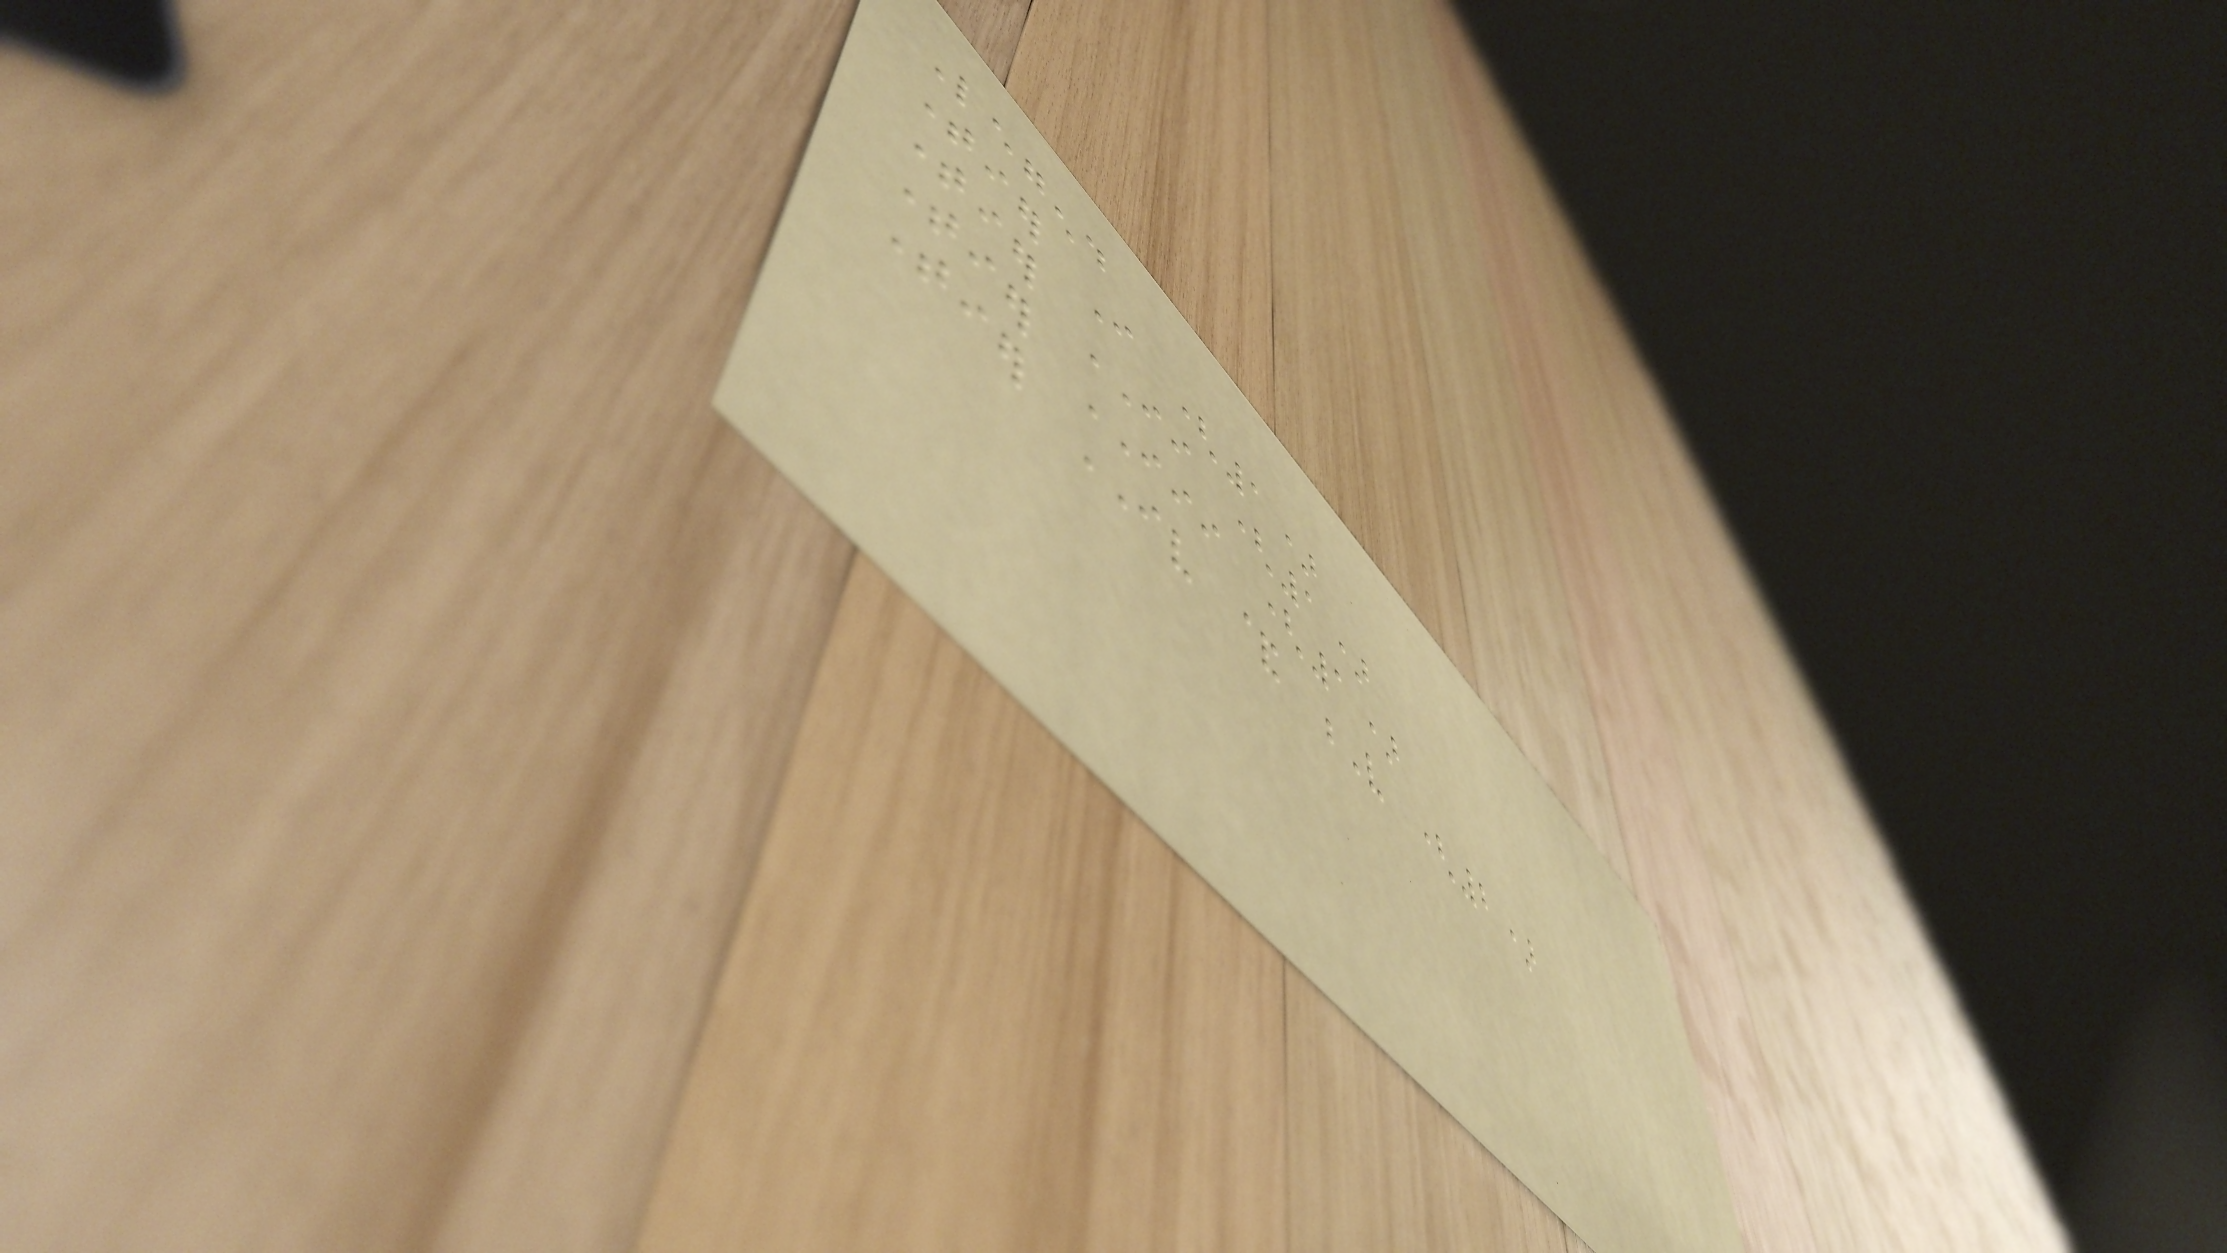Legend
Tier I (1)
Tier II (1)
Tier III (1)
Tier IV & V (2)
